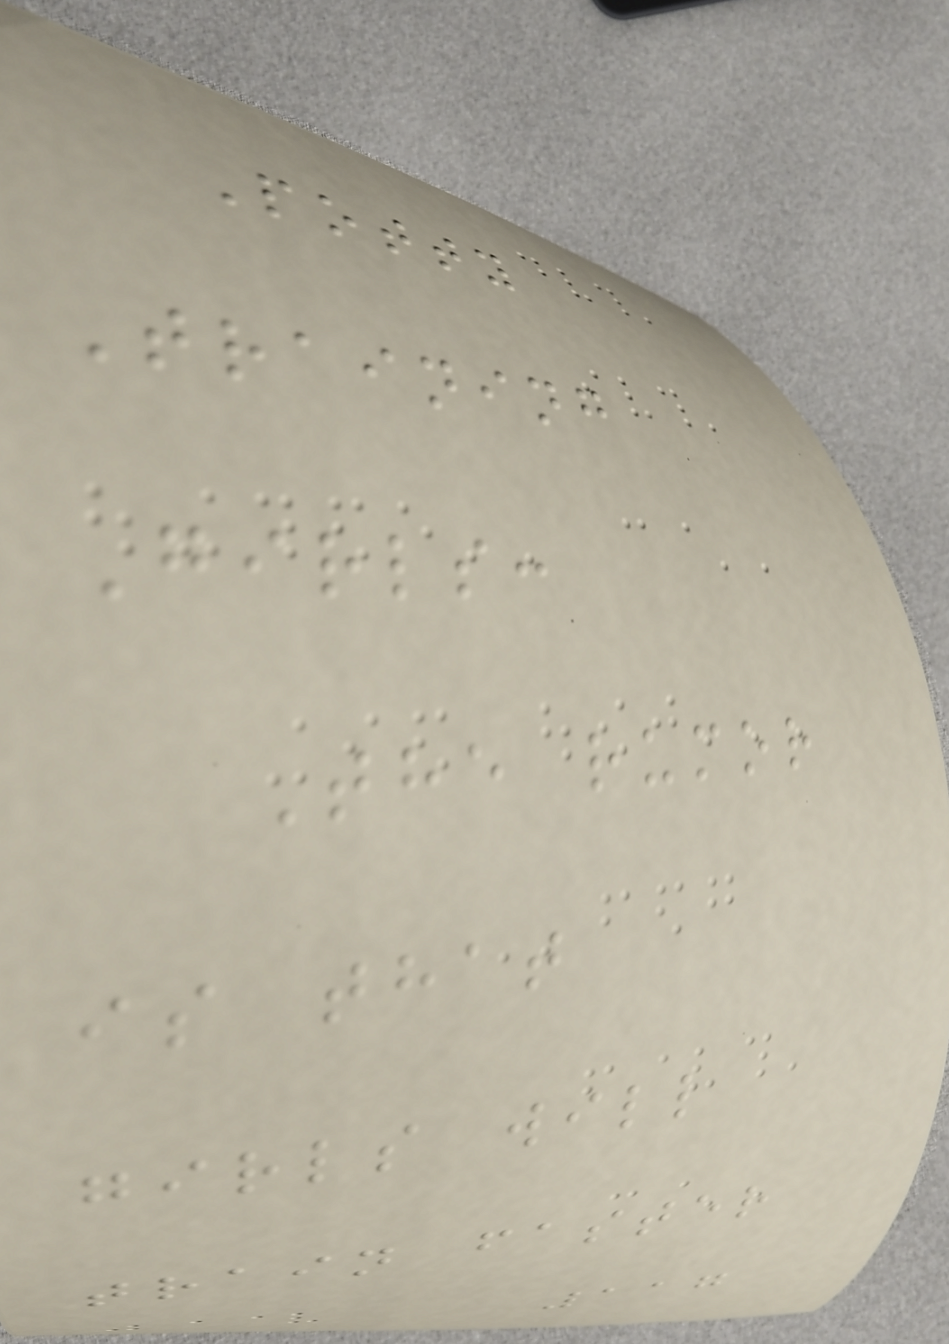Potty
Training
Girls:
The rumor
is that
girls will
train faster
117
